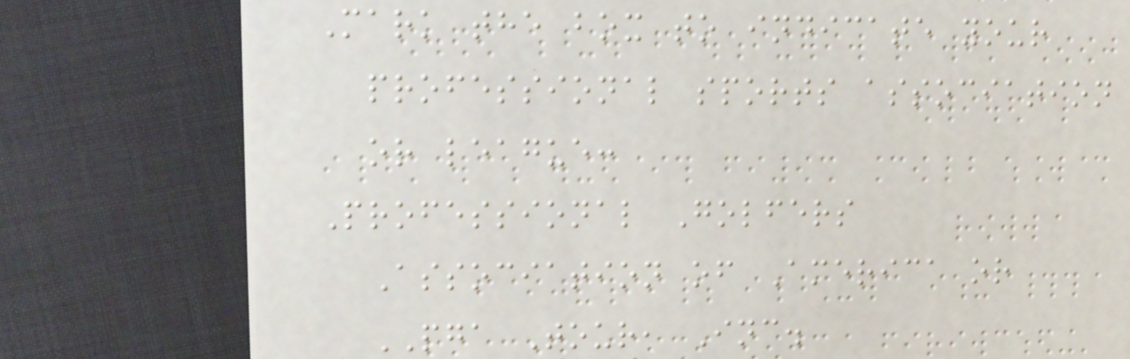Mark the box to indicate your
professional sports association
or league:
Professional Golfers
Association of America or
PGA Tour, Inc.
